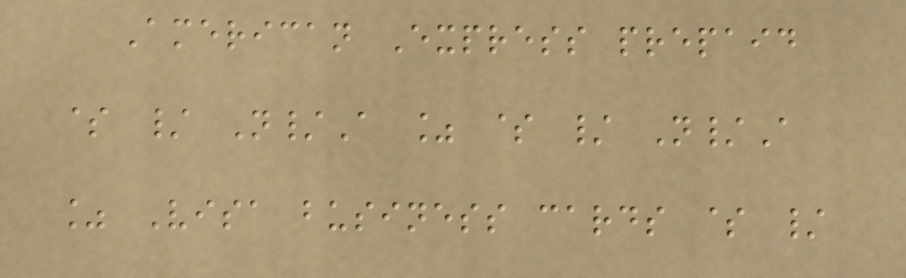American Express prepaid
$ / N/A % $ / N/A
% Visa business cards $ /
